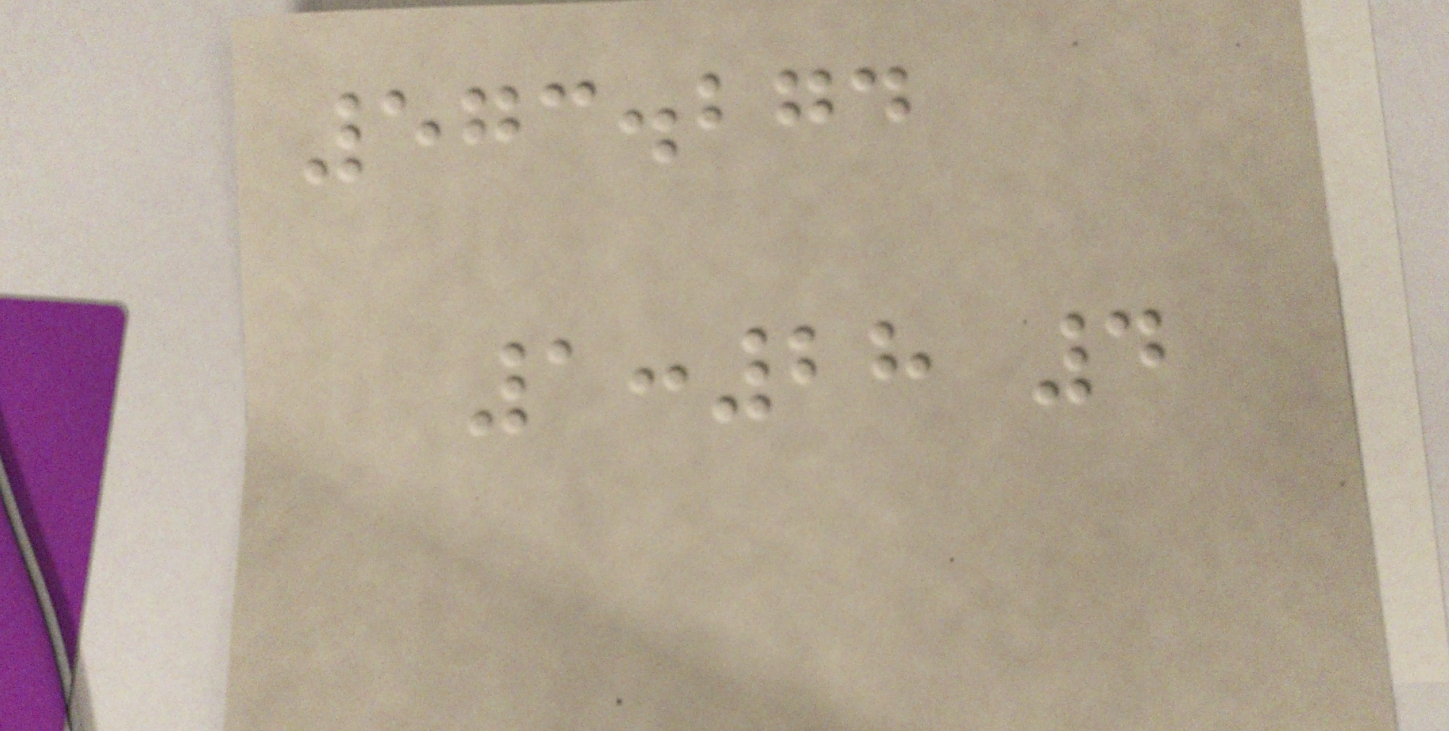573.274
1:28 4
